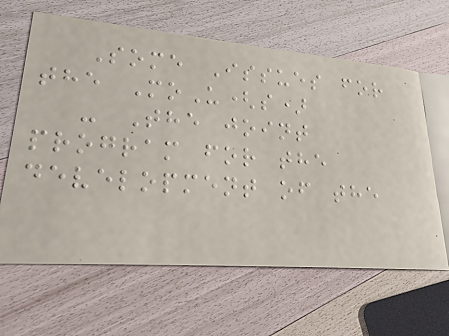Some Issues for
the MoU(s)
- The joint
program for the
development of the
